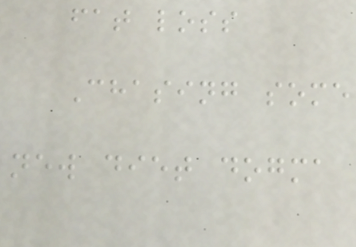fat loss
Chasing some
new diet dogma
